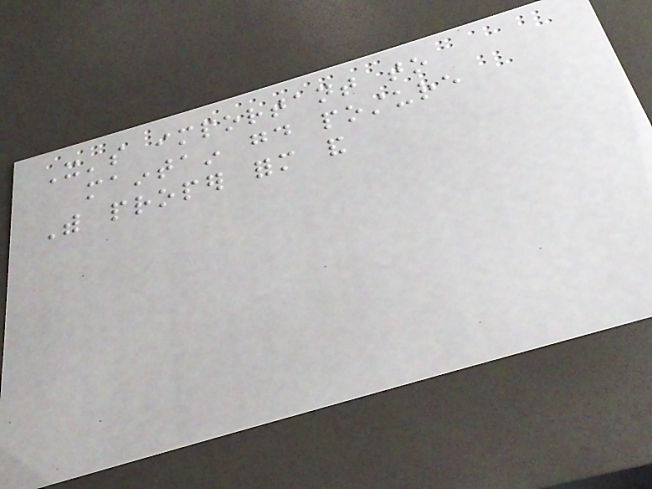It's important to
maintain good posture
With proper form and
